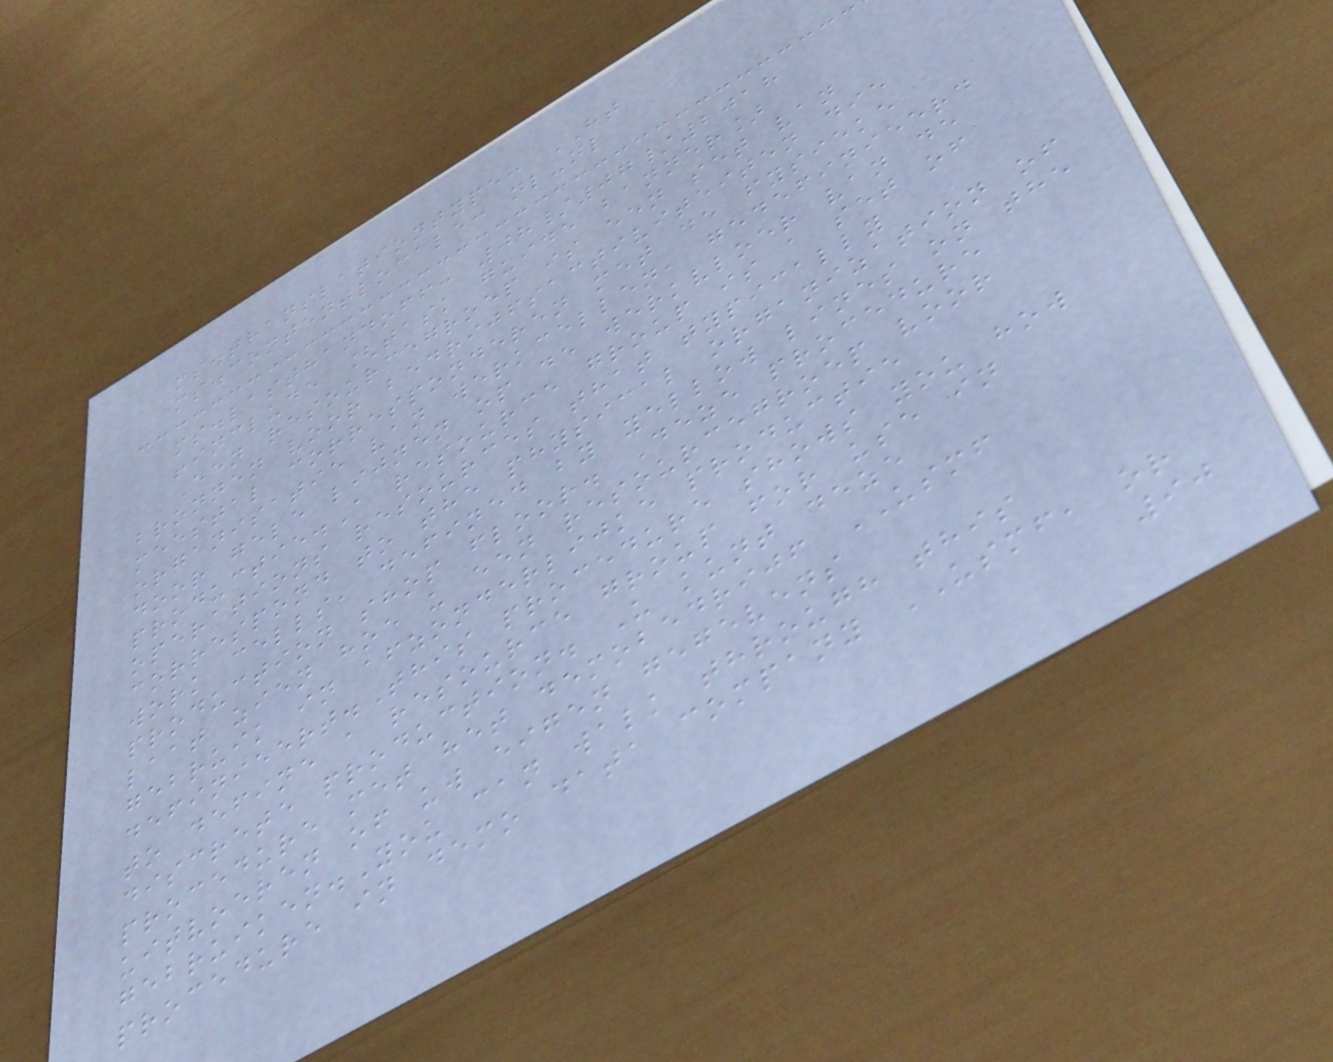ms.translationtype: HT
ms.contentlocale: nl-nl
ms.lasthandoff: 08/07/2018
!include [task guide banner]
Een resourcegroep is een set van
bronnen voor bedrijfsactiviteiten die
meestal corresponderen met de fysieke
organisatie van werkcellen, gedefinieerd
door gele lijnen op de werkvloer van de
productie.A resource group is a set of
operations resources that typically
correspond to the physical organization of
work cells, defined by yellow lines on the
production shop floor. Deze procedure
laat zien hoe u een resourcegroep voor
gebruik in afzonderlijke productie
definieert.This procedure shows you how
to define a resource group for use in
discrete production. U kunt deze
procedure met het demobedrijf USMF
uitvoeren of uw eigen gegevens
gebruiken.You can walk through this
procedure in demo data company USMF, or
90
